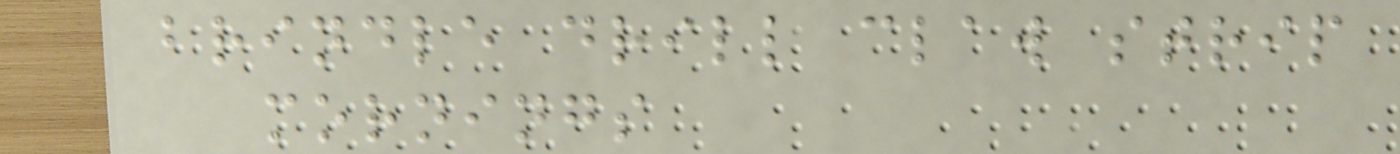brindle drill claw strip
mornings
